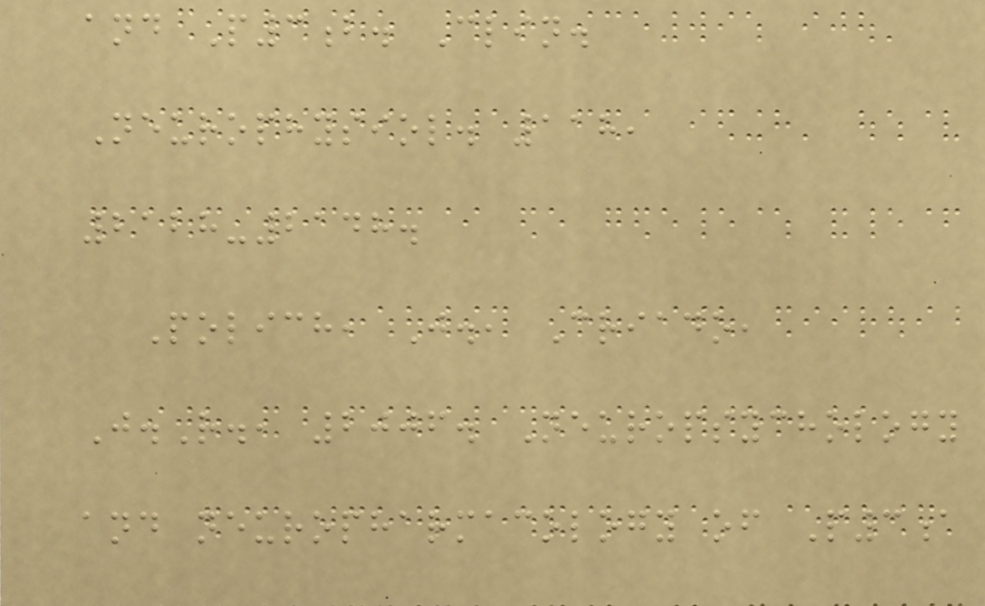and P3b. Clin.
Neurophysiol. 118,
2128-2148.
Polich, J., Criado,
J.R., 2006. Neuropsychology
and neuropharmacology of P3a
